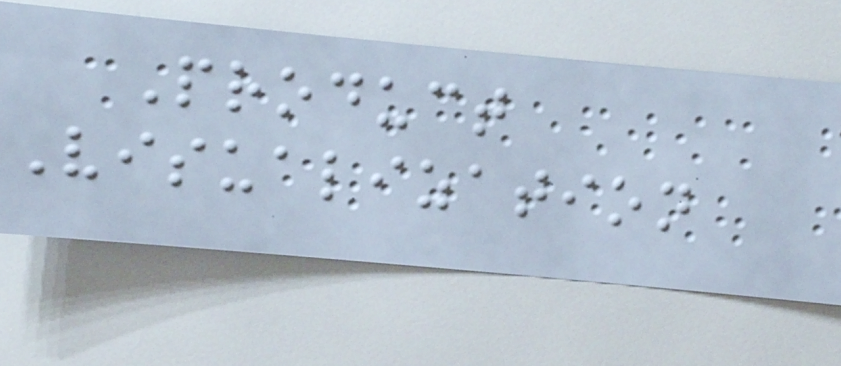Product
Visualization
